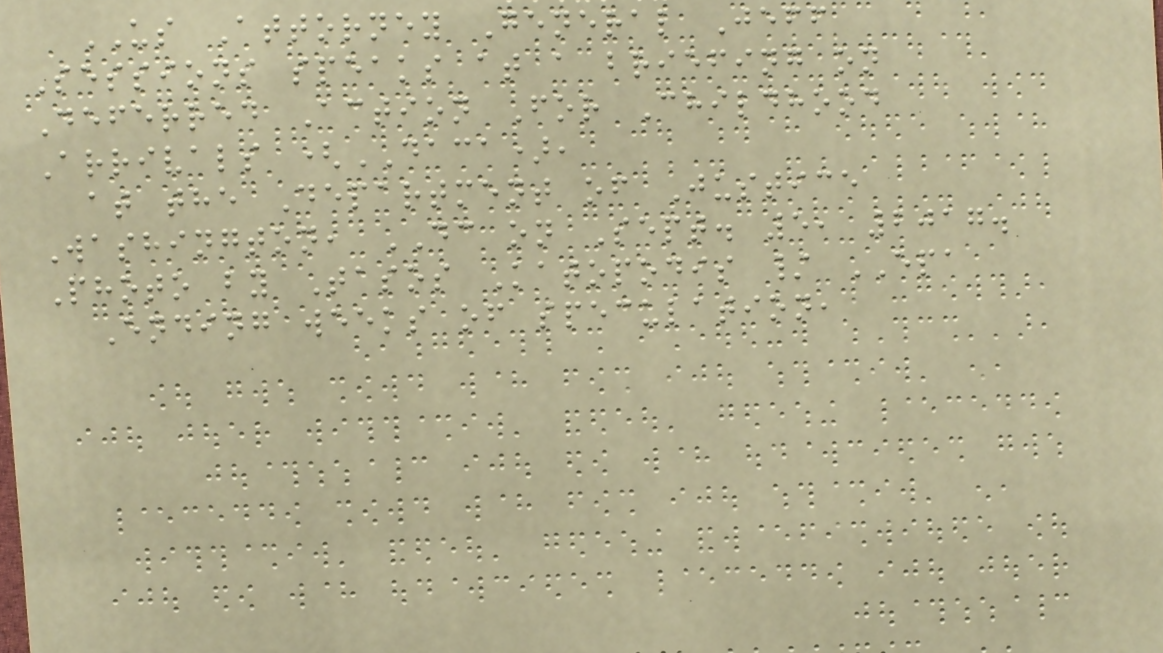US Attorney General Jeff
Sessions speaks at a briefing on
Deferred Action For Childhood
Arrivals (DACA),
at the Department of Justice
Washington, DC on Sept. 5, 2017.
Photo by Tasos Katopodis / EPA
Ending weeks of speculation,
